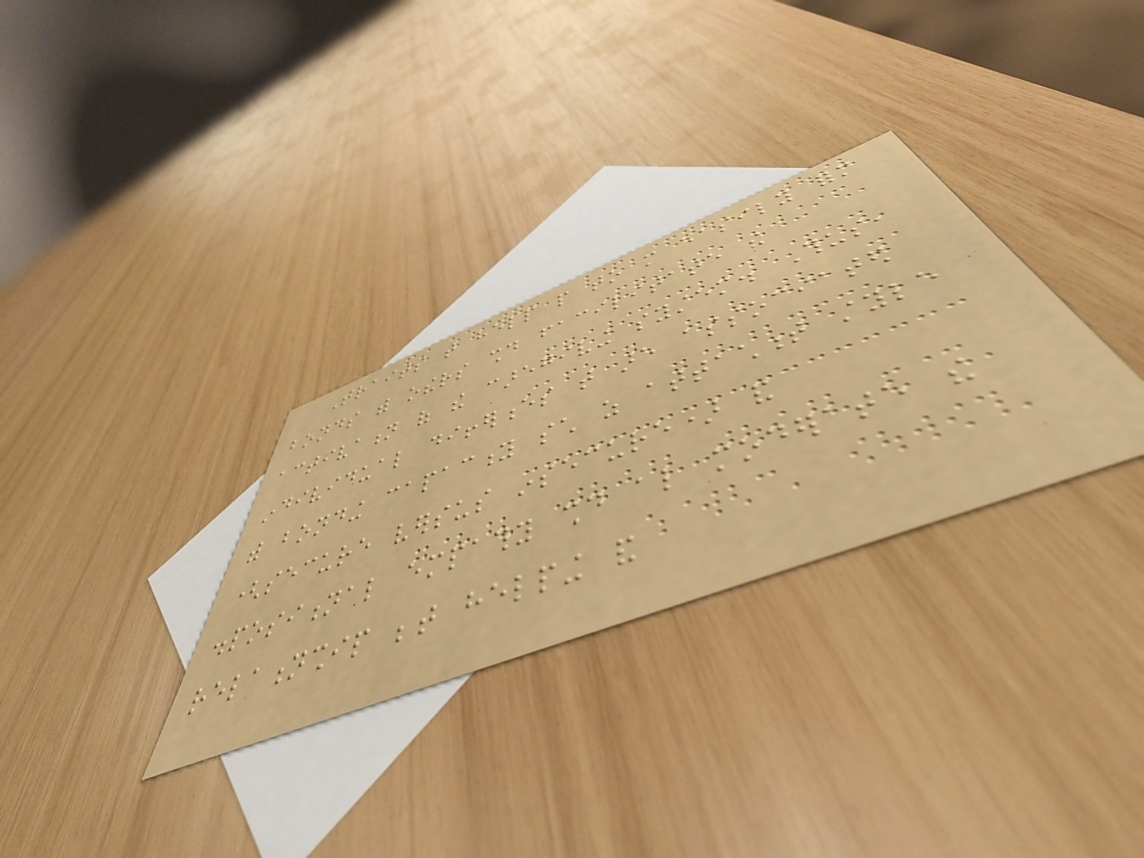Traits that help people to more easily form
bonds with others should facilitate the
activation of the caregiving system. Thus,
individual differences that are associated
with bonding capacity such as attachment style
(secure versus insecure) and
dispositional empathy should also moderate the
relationship between helping and
